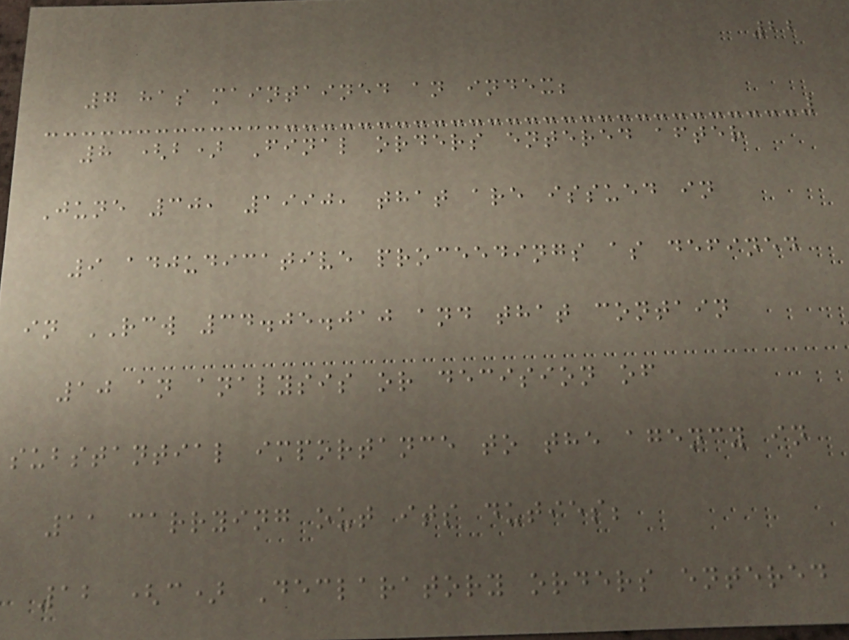22
7 has maintained an index;
8 (b) Final orders entered after
June 30, 1990, that are issued in
9 adjudicative proceedings as defined
in RCW 34.05.010 and that contain
10 an analysis or decision of
substantial importance to the agency in
11 carrying out its duties;
12 (c) Declaratory orders entered
